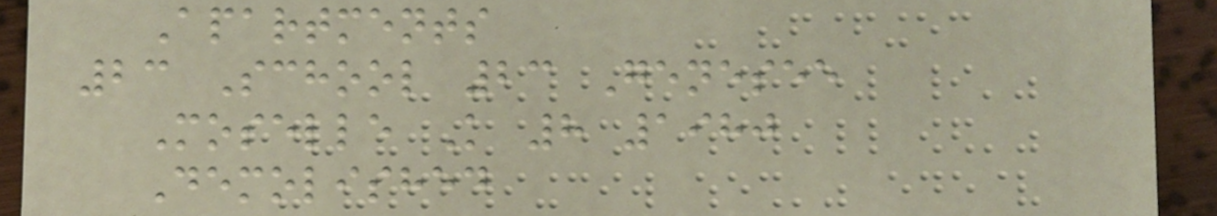Apartments
23 School 23 Genesee
Moselle K 8 1980
Demolished
